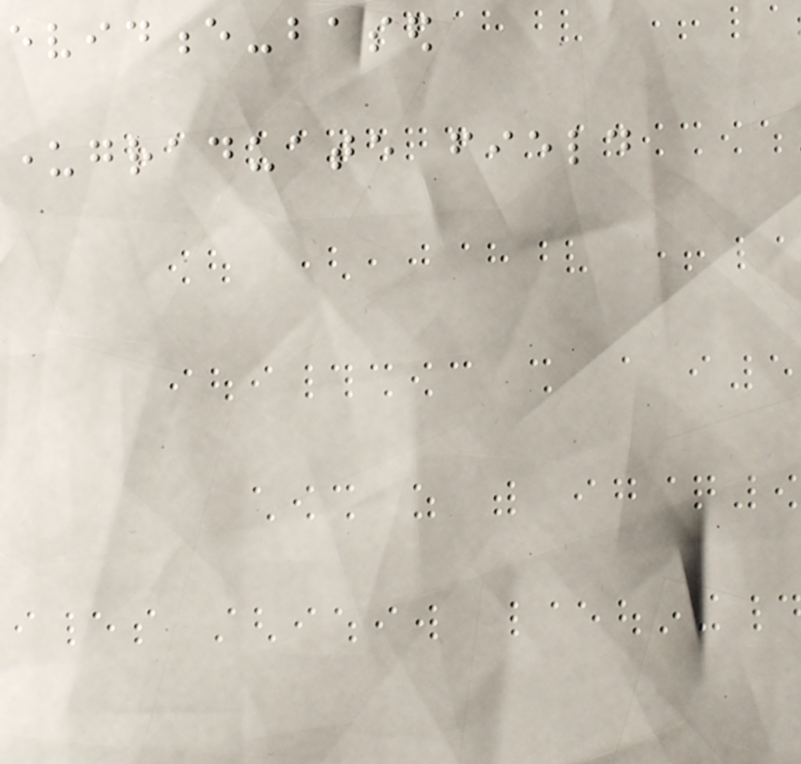evidence-based
undergraduate field
